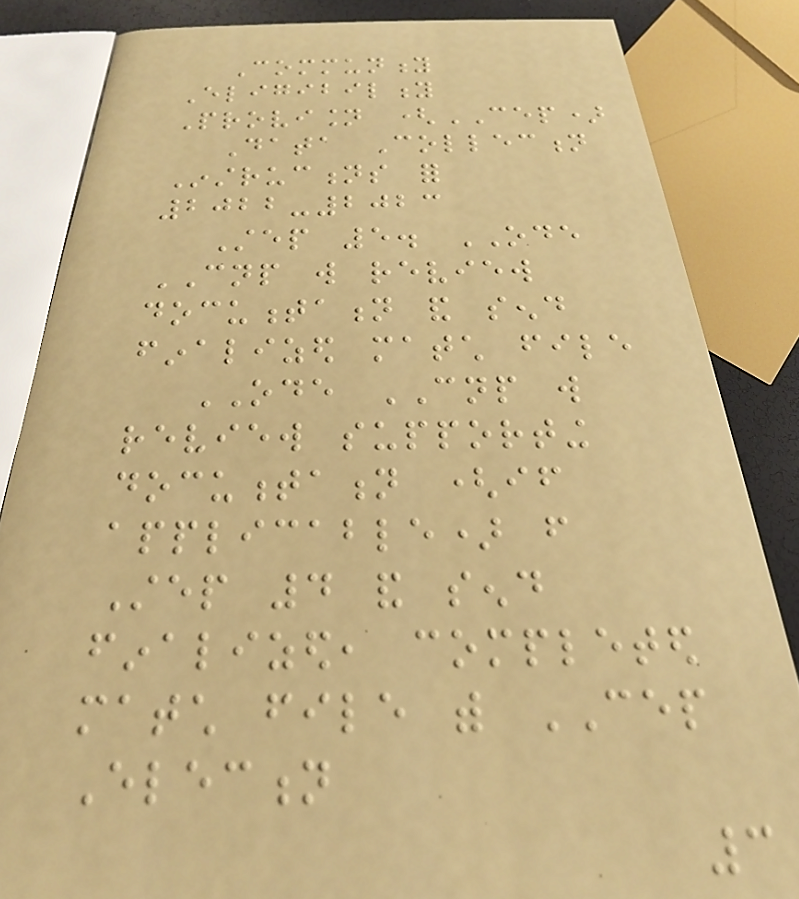Community
Eligibility
Provision (CEP)
Data Collection
Instructions for
2022-2023
Step 5. ODE
CNP will review
documentation and send
finalized match file
ODE CNP will
review supporting
documentation (if
applicable) from
Step 4 and send
finalized, completed
match file with CEP
Election
3
